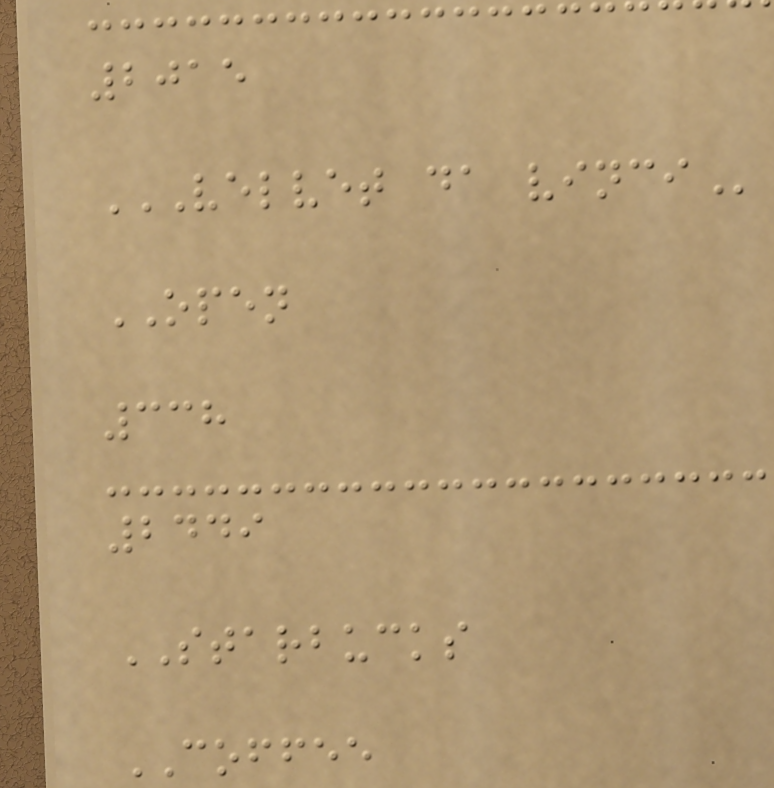2015
VELVET DA VINCI
OPEN
338
2449
STARBUCKS
COFFEE
